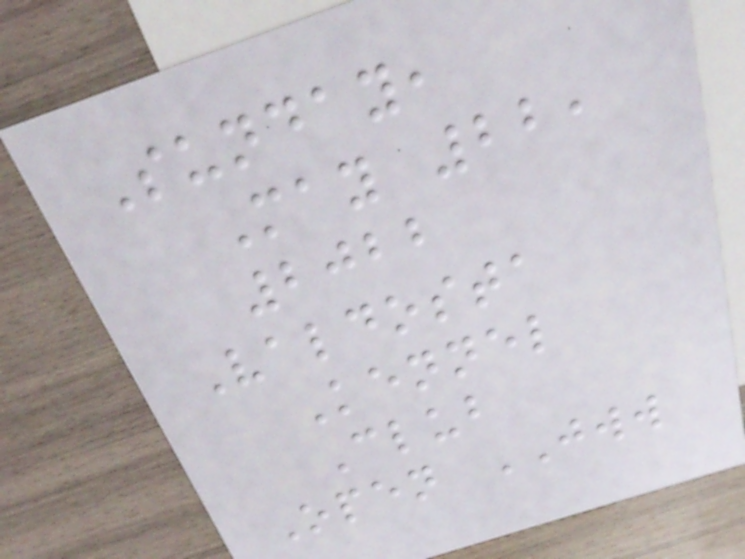Sunday,
May 22,
2022
Valdosta
Kennel
Club
Open JWW
